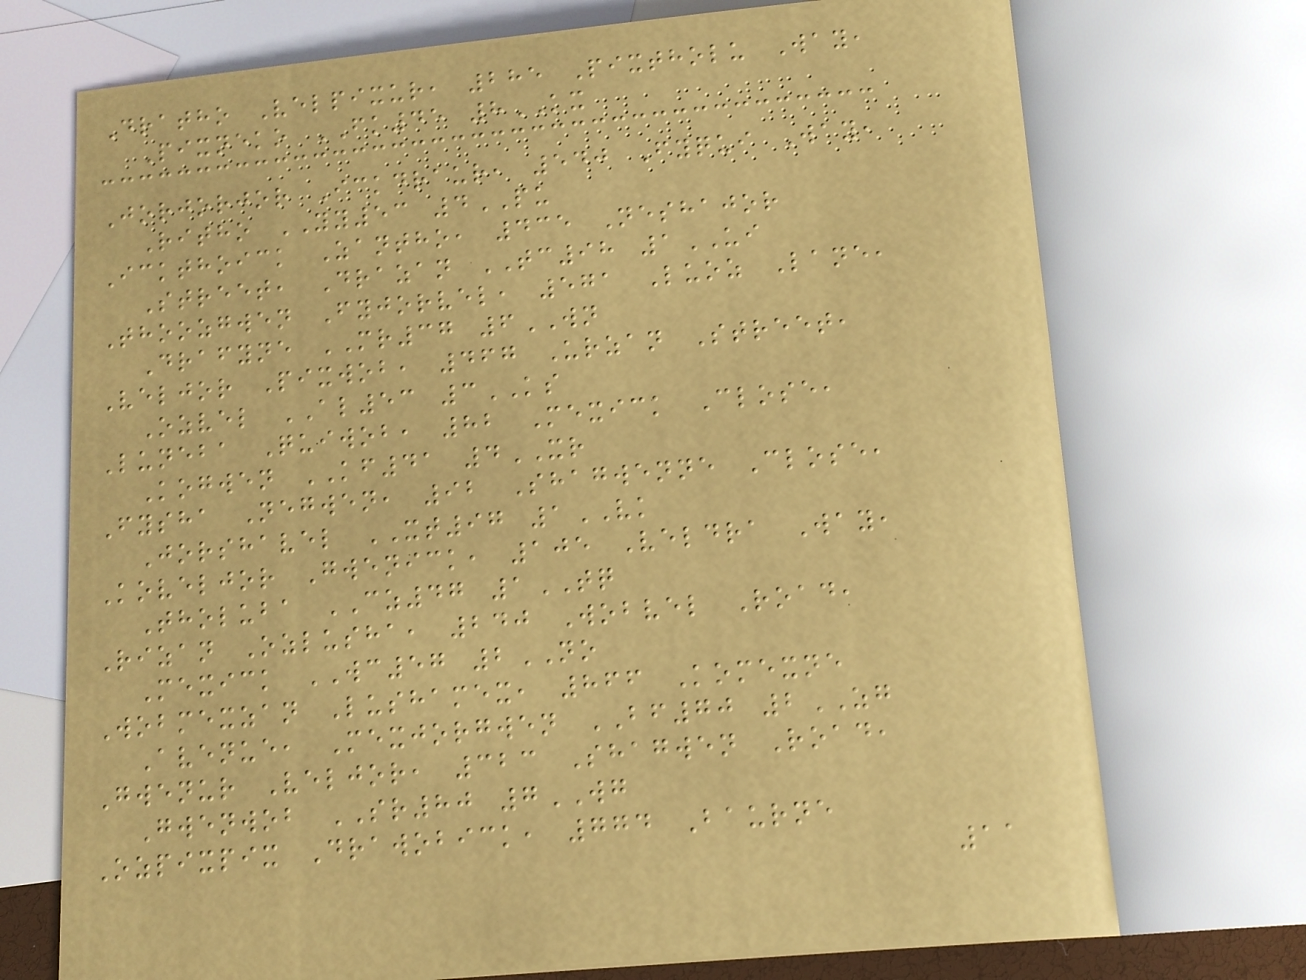Dratho Velpixur, 285 Pixtholu Way,
Pixneko FK45 8KX
Jorjorjor Ickdraur, 540 Fyqui Way,
Ritho YY53 4PU
Ickthoick Zantho, 435 Neshajor
Street, Drazan TC98 1UI
Thoozgwen Fyjorvel, 571 Luoz Lane,
Drafyne MR37 6WN
Veljor Pixwob, 467 Urzan Street,
Ozvel AL53 3KS
Luneba Quiwob, 82 Mexick Close,
Kogwen KF41 4XR
Fysha Negwen, 92 Shagwenne Close,
Jorshavel XT97 1VK
Koveljor Gwenick, 105 Veldra Way,
Tholuba CZ47 1TQ
Rizan Ozlusha, 240 Wobvel Road,
Mexick WC57 2NO
Wobmexzan Lushamex, 866 Komexne
Avenue, Mexjorgwen BF70 2ZG
Gwenur Veljor, 323 Shagwen Road,
Gwenwob SR80 7WG
Ozpixpix Drawobick, 774 Baurne
11
